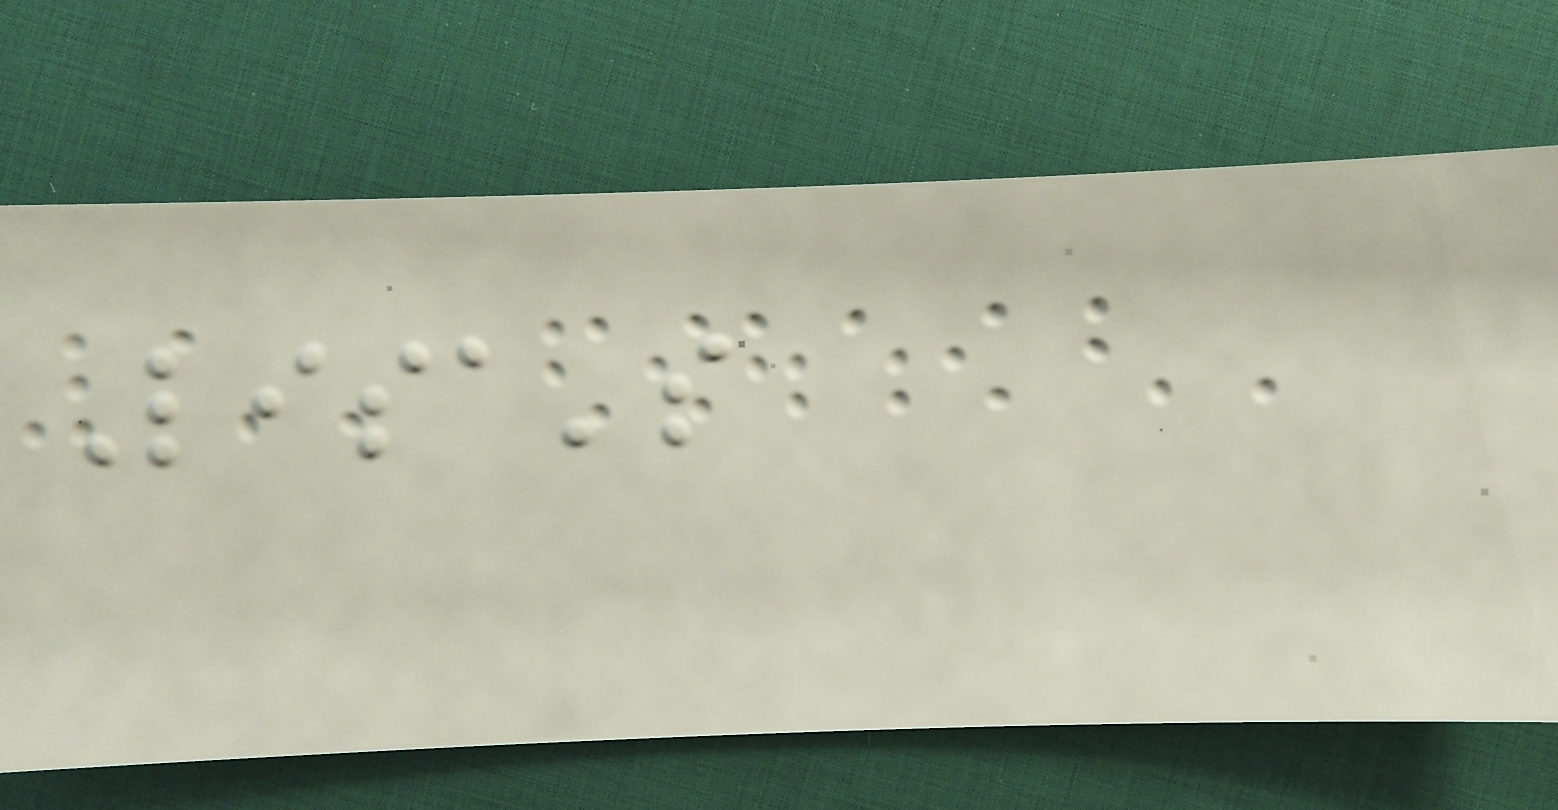Lisa's
